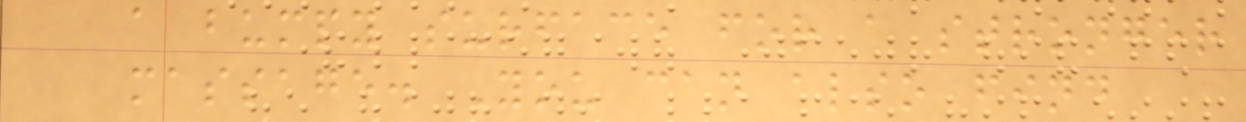a bumpy surface for a stronger
massage. You can also find
